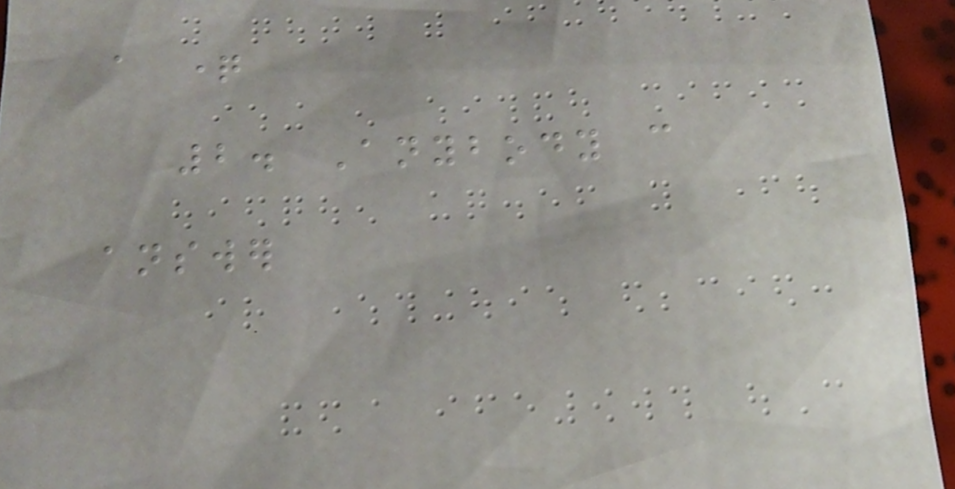a question
2. Anybody can
answer
